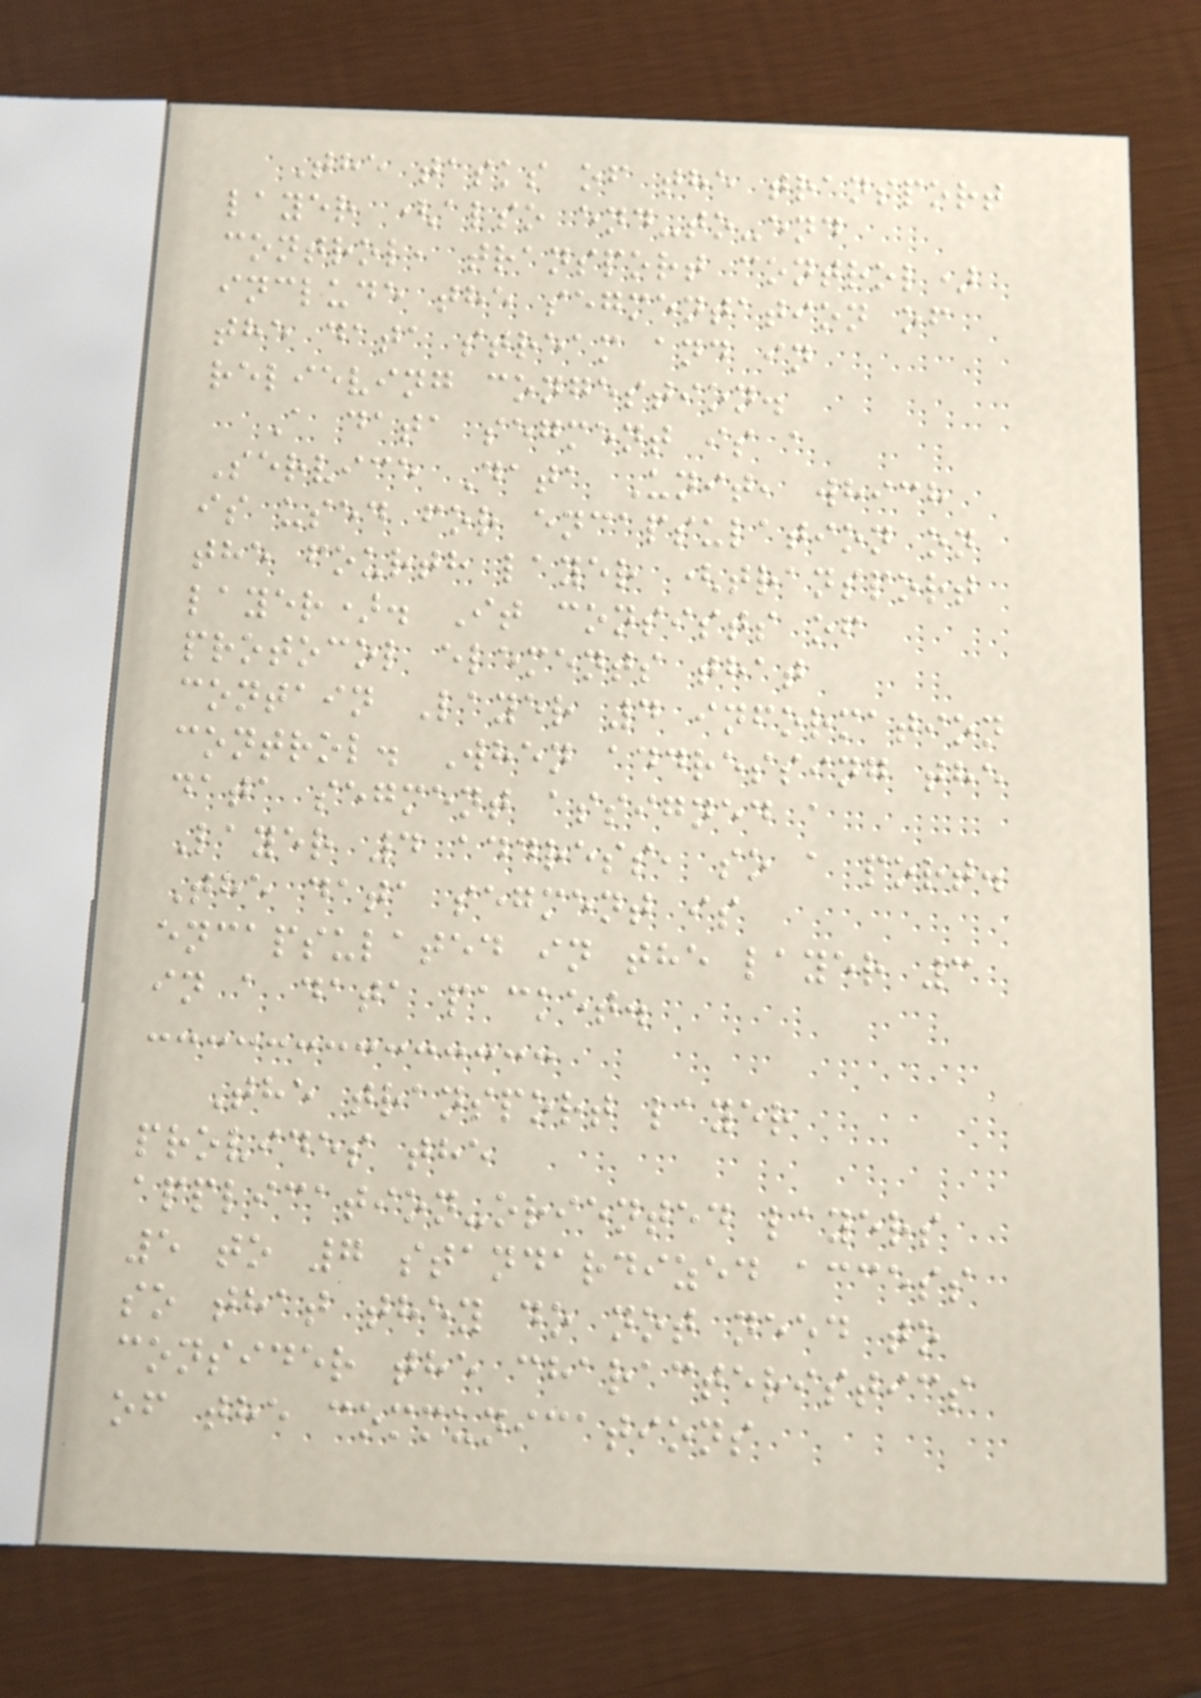The tasks of the transport
layer (also end-to-end
control, transport control)
include the segmentation of
the data stream and in
relieving congestion.
A data segment is a
Service Data Unit, which
is used for encapsulation on
the fourth layer (transport
layer). It consists of
protocol elements that
contain Layer 4 information
control. When addressing the
data segment assigned a
Layer 4 address, so a port.
The data segment is
encapsulated in the layer 3
in a data packet.
The transport layer
provides the
application-oriented layers
5 to 7 standardized access
so that they do not need to
consider the characteristics
of the communications
